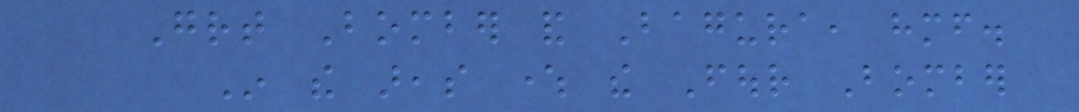Great Bomber and Bagura, himself.
In the areas where the Four Bomber
